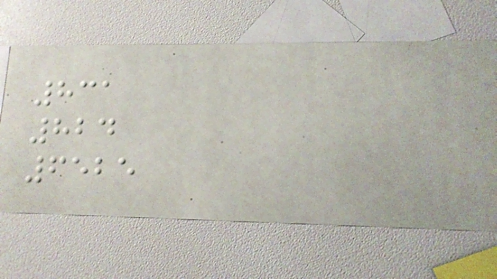831
824
6525
